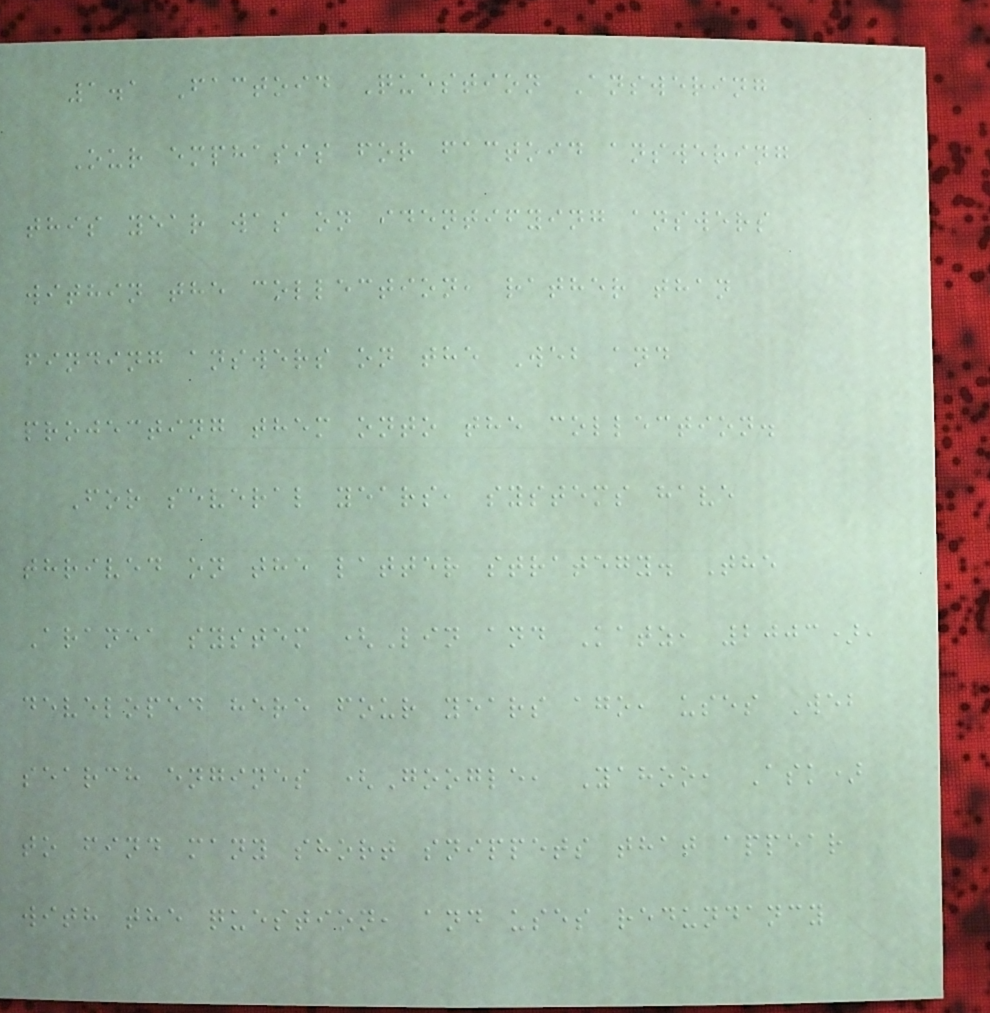1.1 Factoid Question Answering
Our emphasis for factoid answering
this year was on identifying answers
within the collection, rather than
finding answers on the Web and
projecting them onto the collection.
For several years, systems have
thrived on the latter strategy. The
Aranea system (Lin and Katz, 2003),
developed here four years ago, uses Web
search engines (Google, Yahoo, Ask)
to find many short snippets that appear
with the question, and uses redundancy
